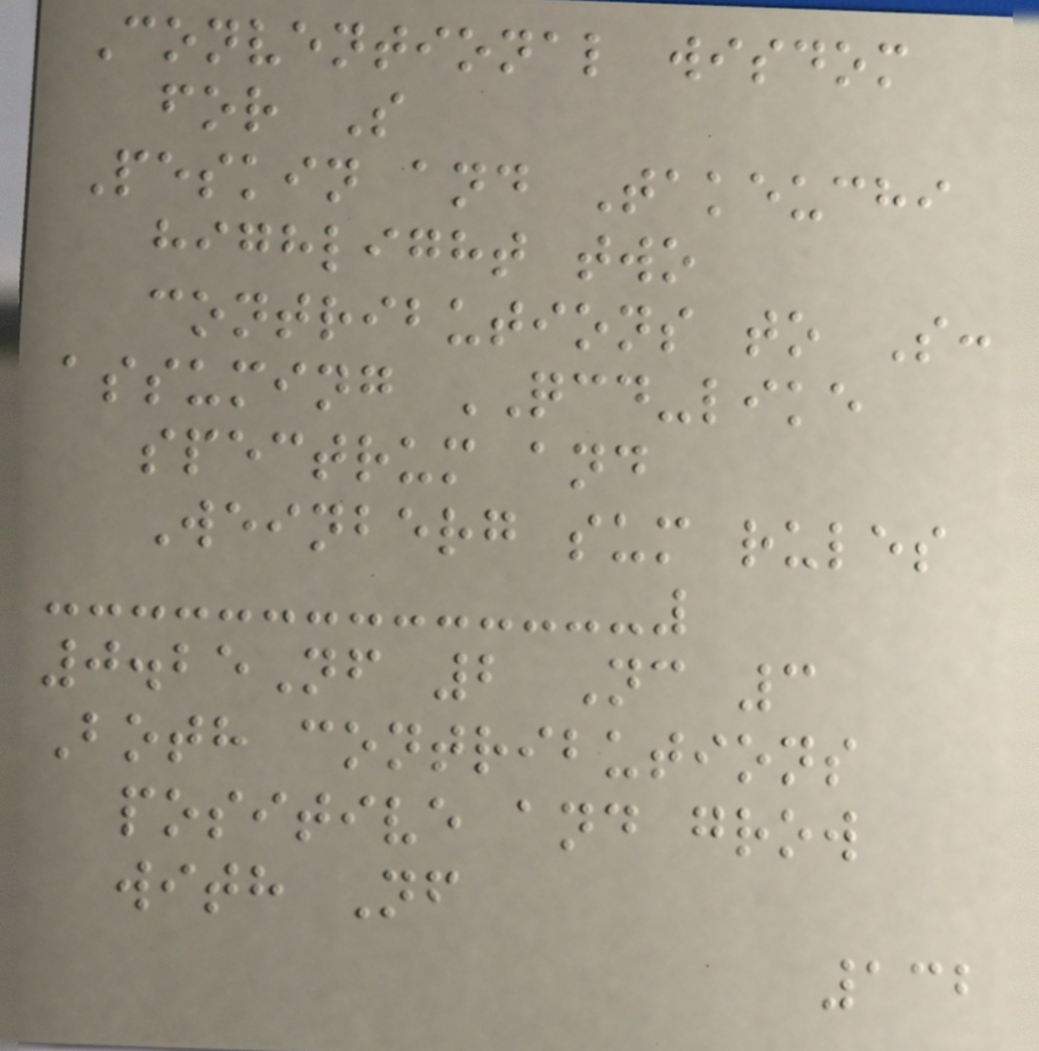Conventional wisdom
for S
Peskin and Takeuchi
highlight two
contributions to S:
assuming QCD-like
spectrum and
Weinberg sum rules
0.25Nf 2 Nc 3
Both contributions
positive and grow
with Nf
132
